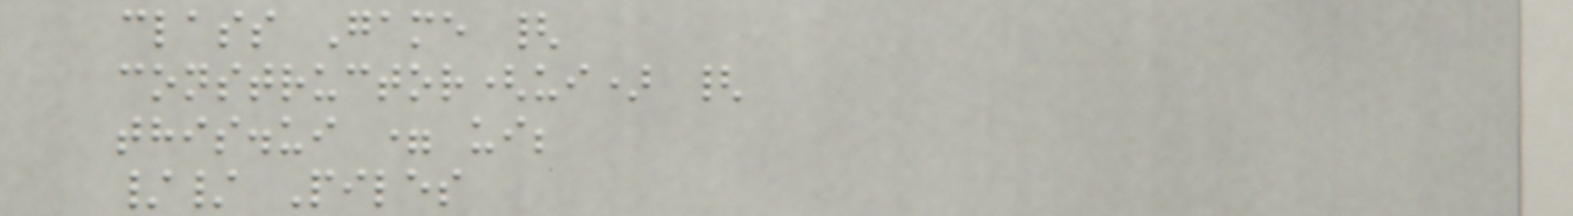class Game {
constructor(ui) {
this.ui = ui;
// Piles
